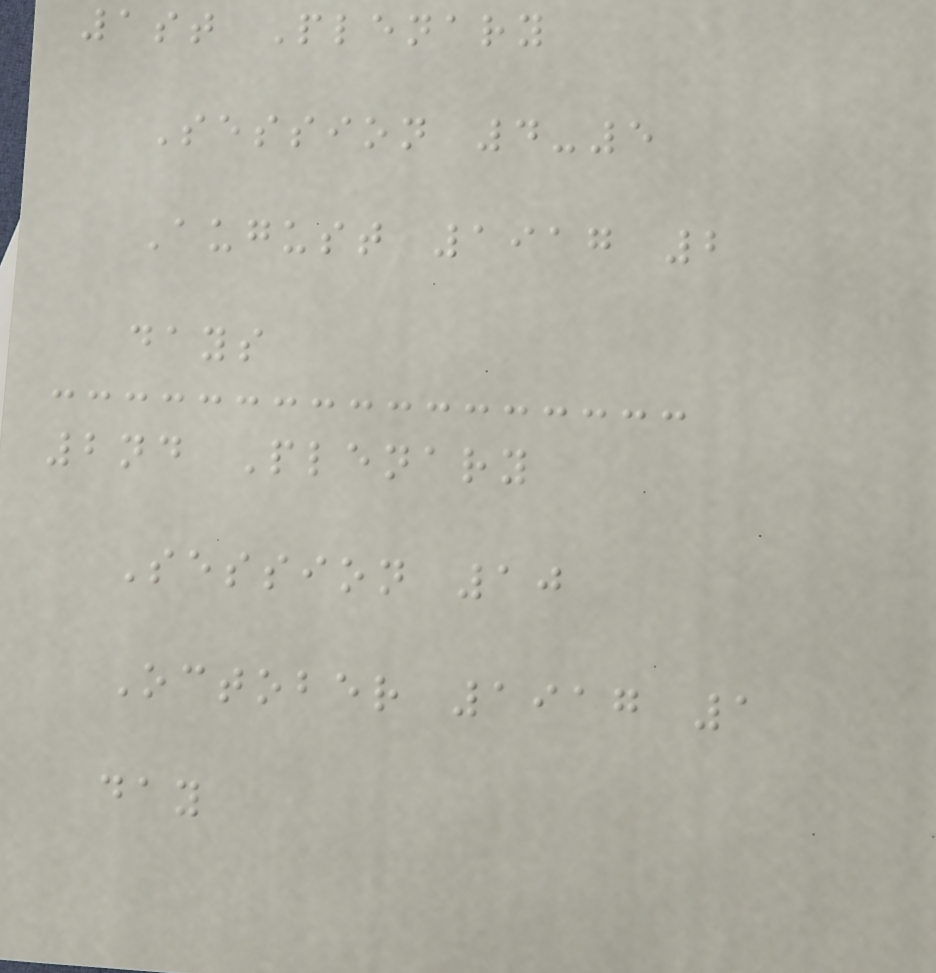1st Plenary
Session 4-5
August 1917 2
days
2nd Plenary
Session 10
October 1917 1
day
